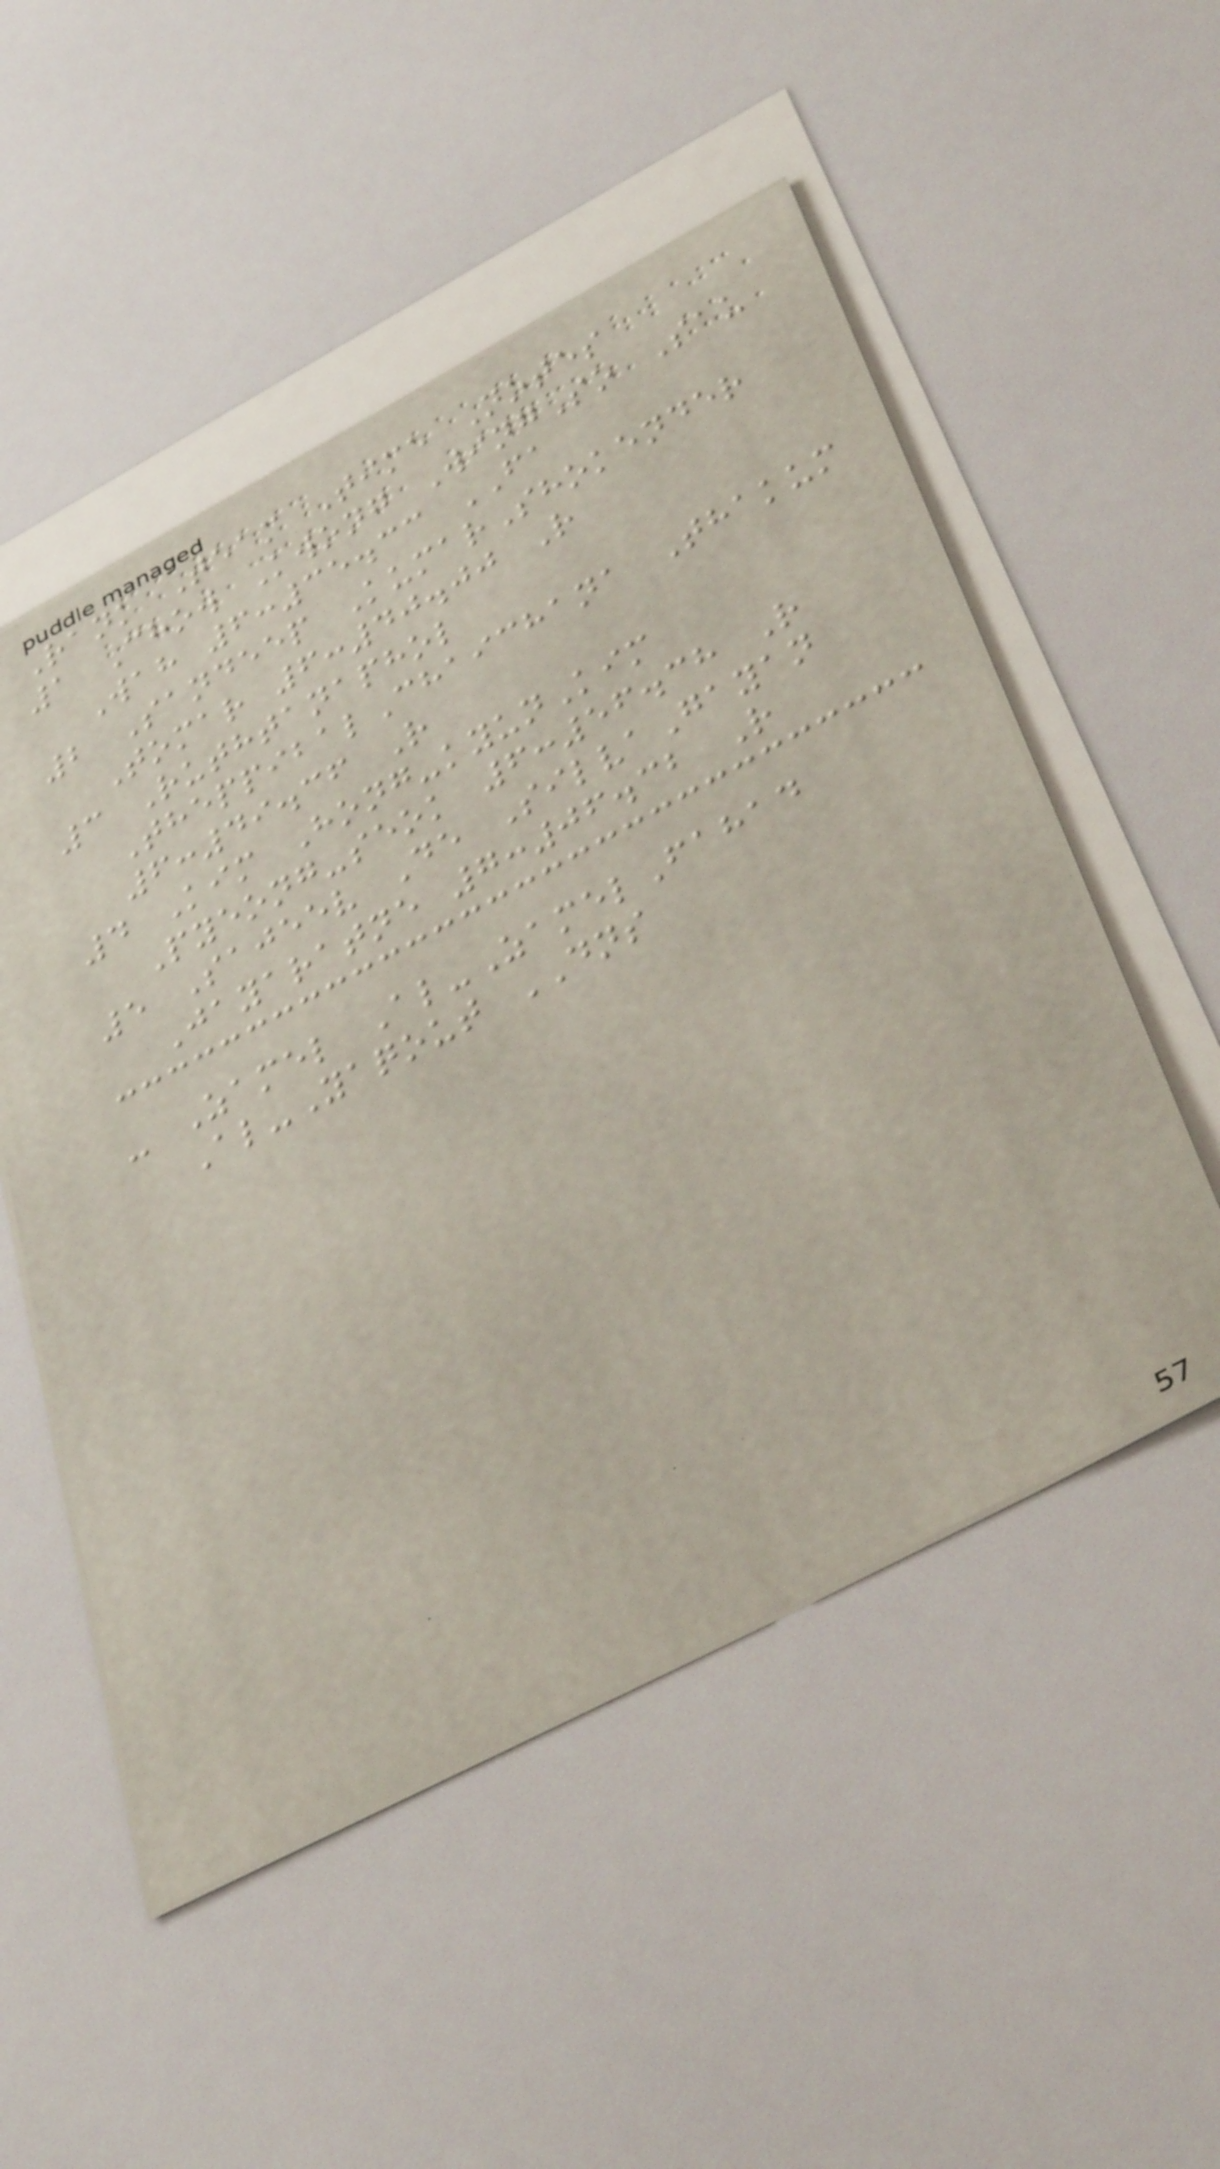Rank Team Time Notes
1 Chow Kwong WingSo Sau
Wah 6:35.33 FA
2 Sandeep KumarShokender
Tomar 6:40.00 R
3 Ruthtanaphol
TheppibalChaichana Thakum
6:49.36 R
4 Kim Hong-kyunKim
Pyeong-seok 6:56.38 R
5 Sajeev De SilvaGayan
Jayaratne 7:06.32 R
- Zamel Al-ZamelFahad
Al-Yaqout DNS
